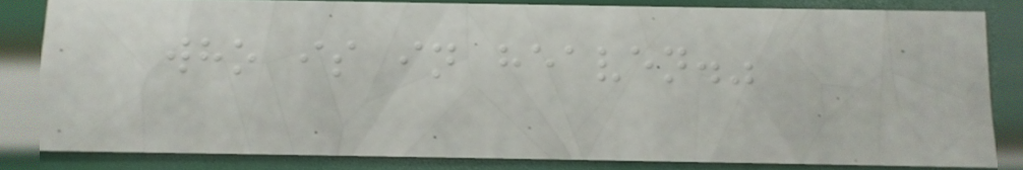who is in heaven."
